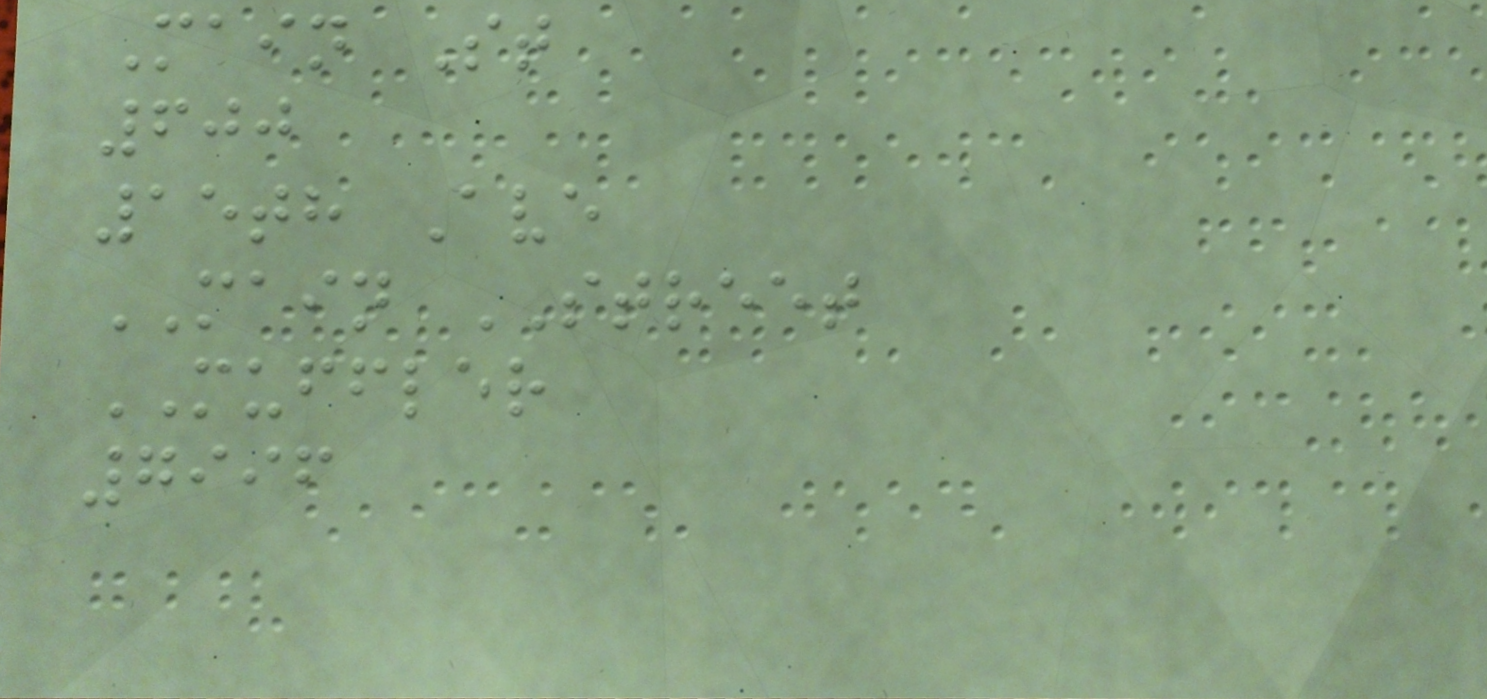Main St
600
15th Ave
MAIN STREET
MUFFLER
7996
